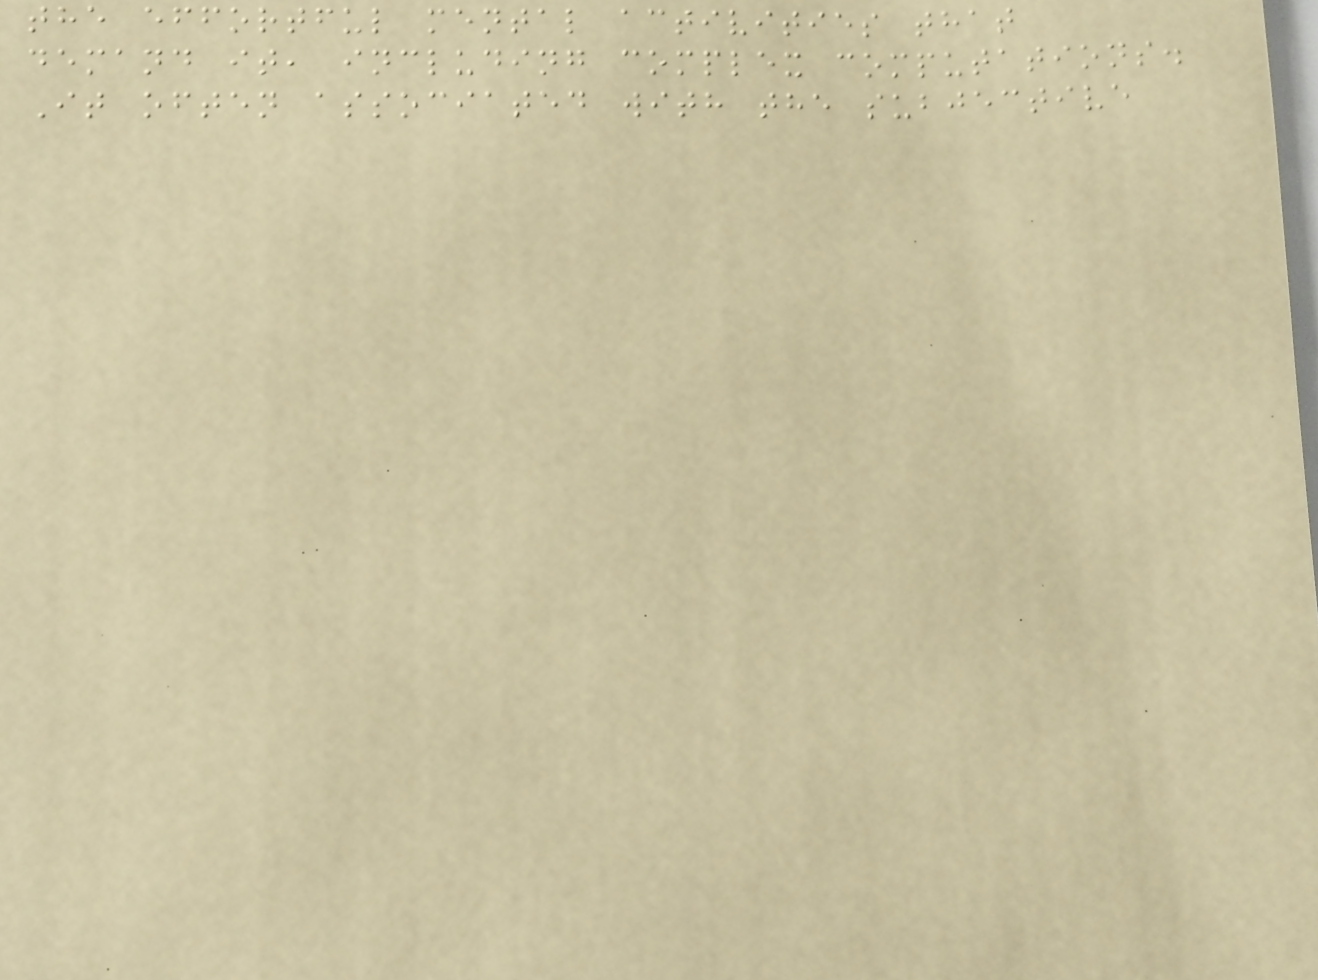the effortful mental activities that
demand it, including complex computations.
It often associated with the subjective
